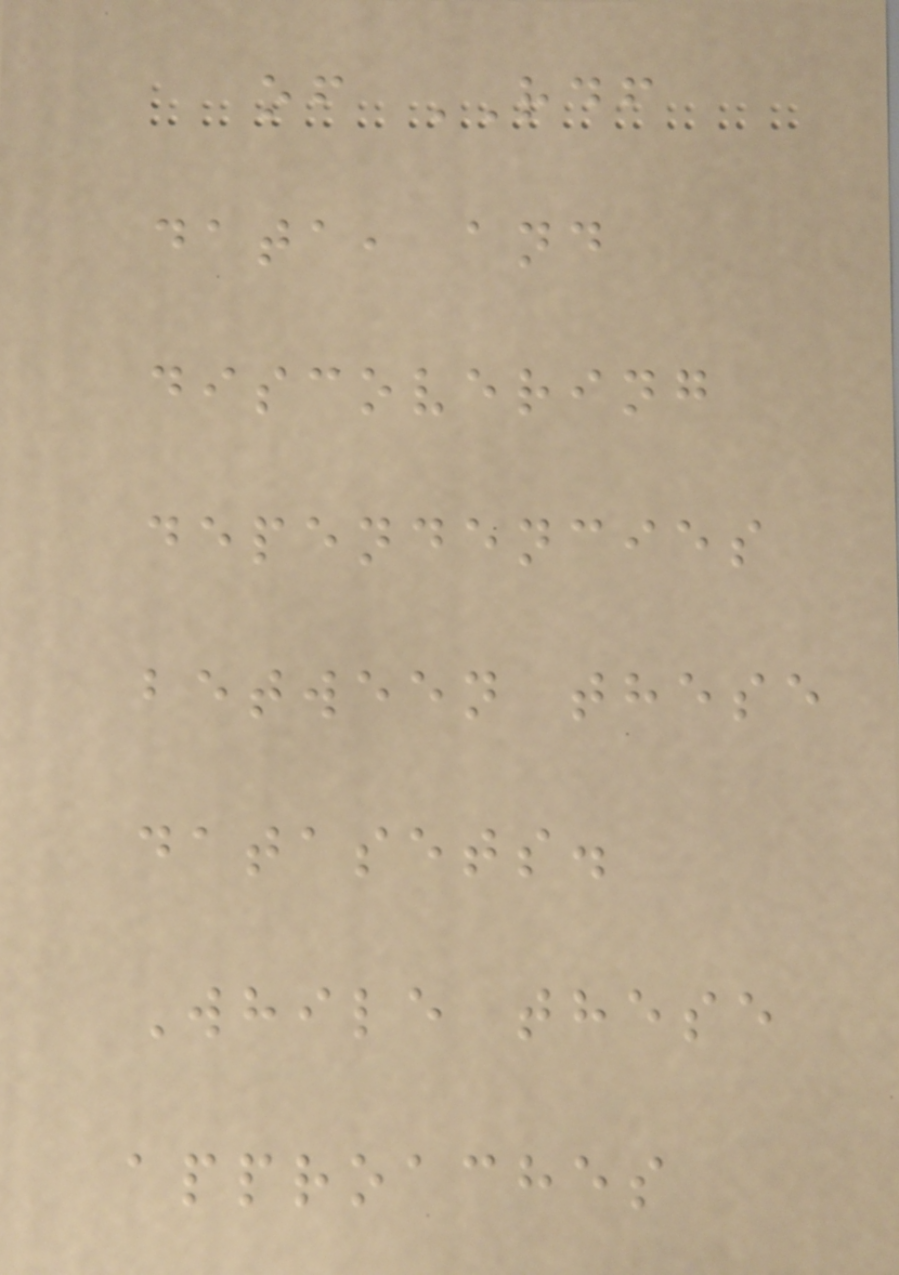of RDF
data, and
discovering
dependencies
between these
datasets.
While these
approaches
